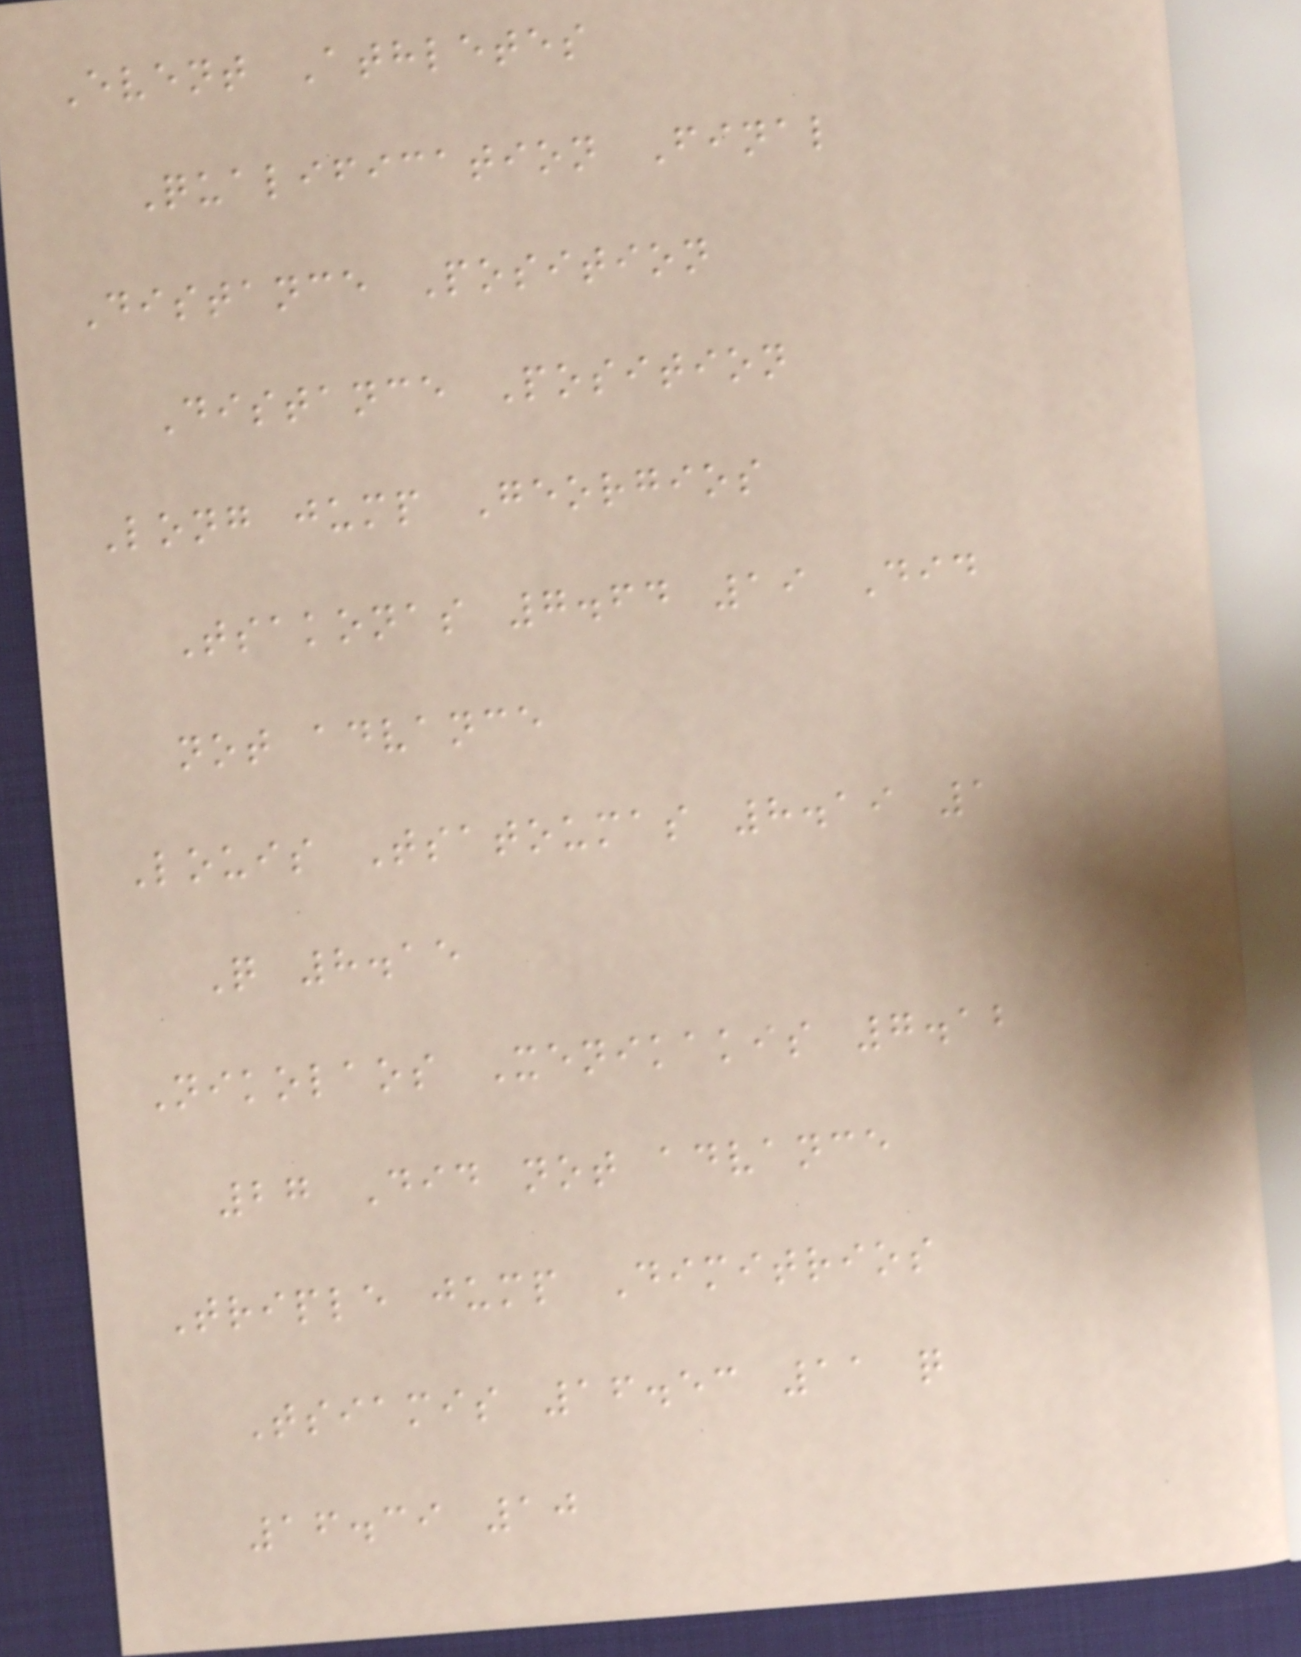Event Athletes
Qualification Final
Distance Position
Distance Position
Long jump Georgios
Tsakonas 7.64 19 Did
not advance
Louis Tsatoumas 8.19 1
Q 8.15
Nikolaos Xenikakis 7.12
27 Did not advance
Triple jump Dimitrios
Tsiamis 16.53 11 q
16.39 10
